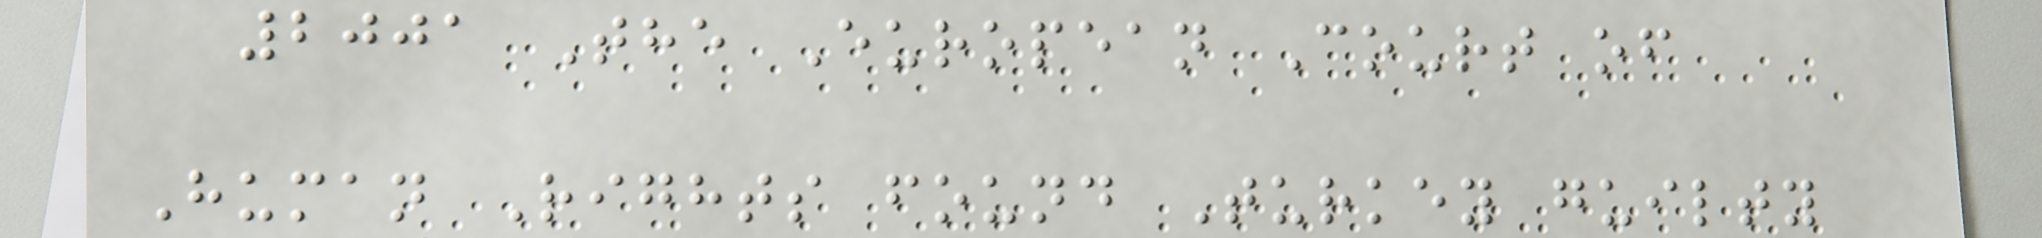2001 The European Court of
Human Rights found Turkey guilty
